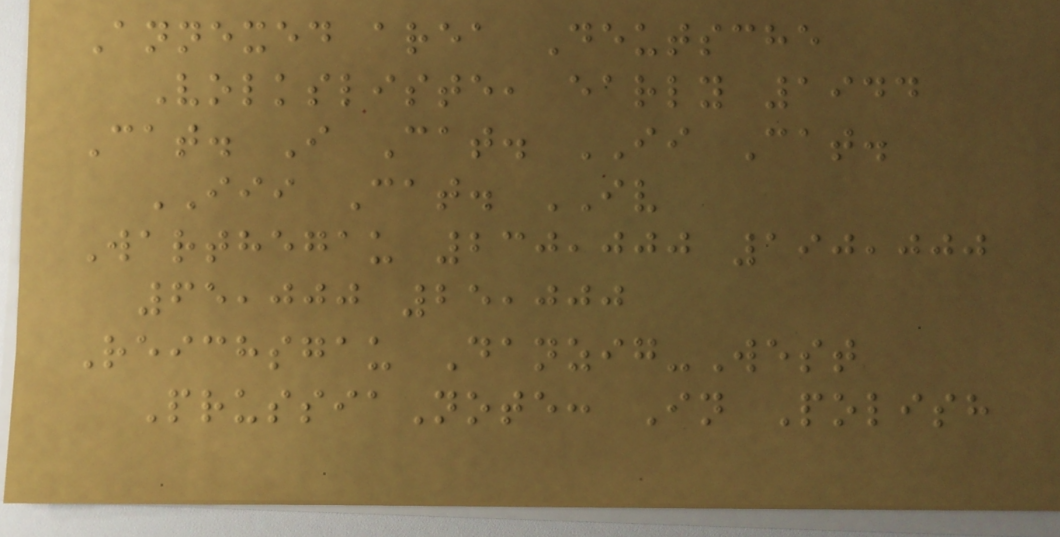Annexed area Deutsche
Volksliste, early 1944
Cat. I Cat. II Cat.
III Cat. IV
Warthegau 230,000 190,000
65,000 25,000
Reichsgau Danzig-West
PrussiaNote: In Polish
